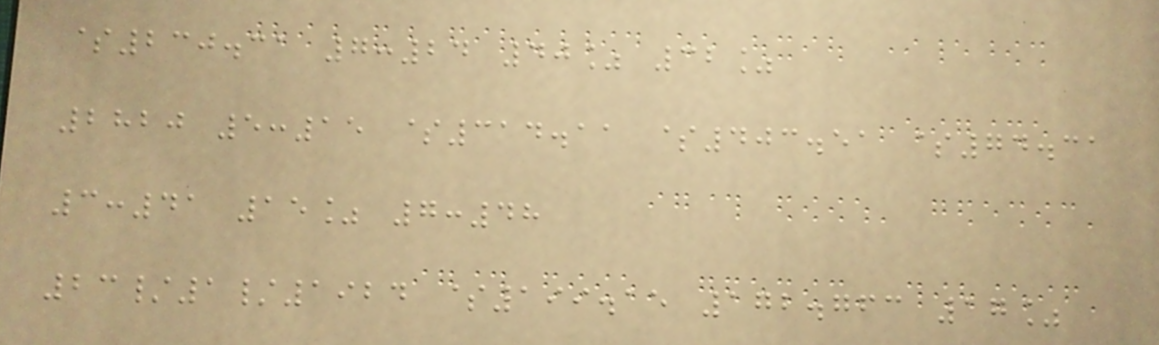$230.31 7:24 40% 32%
2820 5:15 $314.11 $403.51 $74.31
3:41 15% 7:48
23/1/1924 $199.15 172.763 17%
